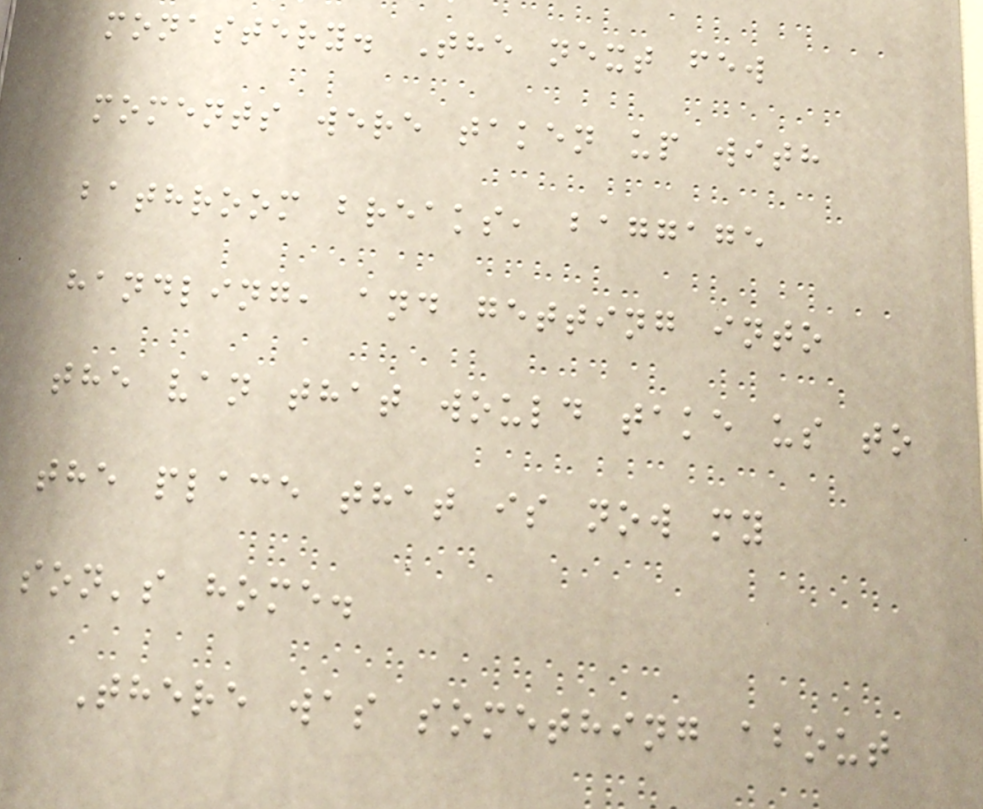monastery. The next few
moments were taken up with
bathroom breaks, baggage
handling, and getting into
the van that would take us to
the place that is now my
son's home.
There was something about
